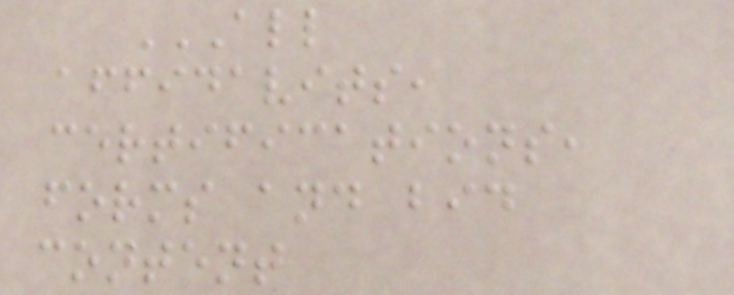ALL
AFFIDAVITS,
CERTIFICATIONS,
FORMS AND BID
CONTENT
